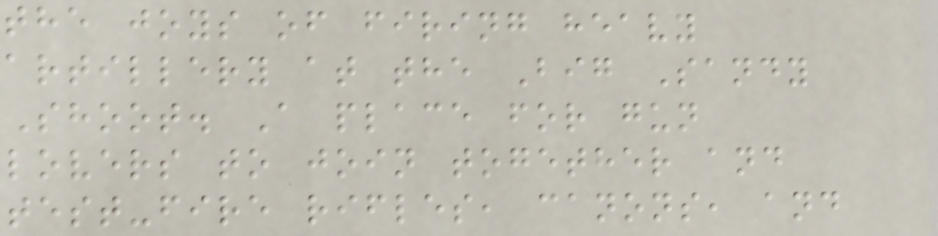the joys of firing heavy
artillery at the Big Sandy
Shoot. A place for gun
lovers to join together and
test-fire rifles, canons, and
